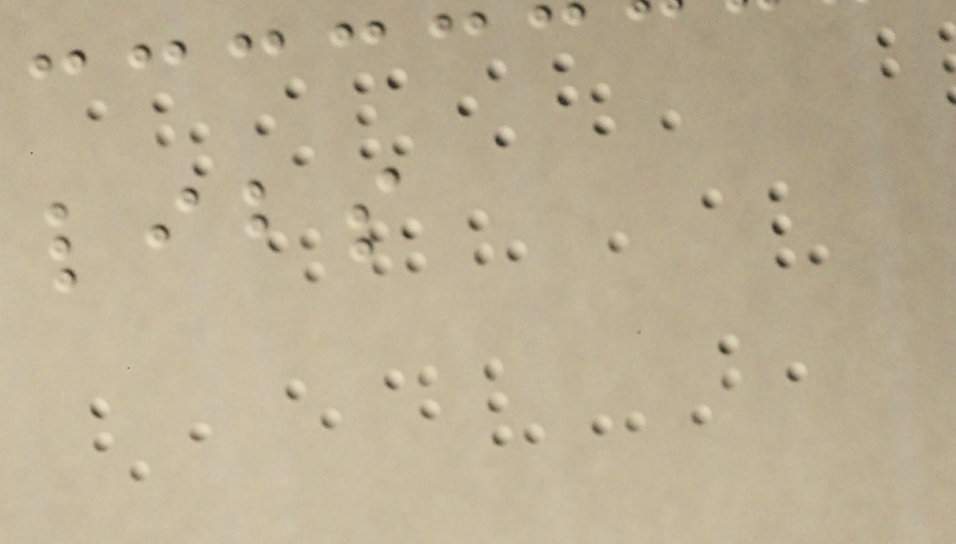libs
